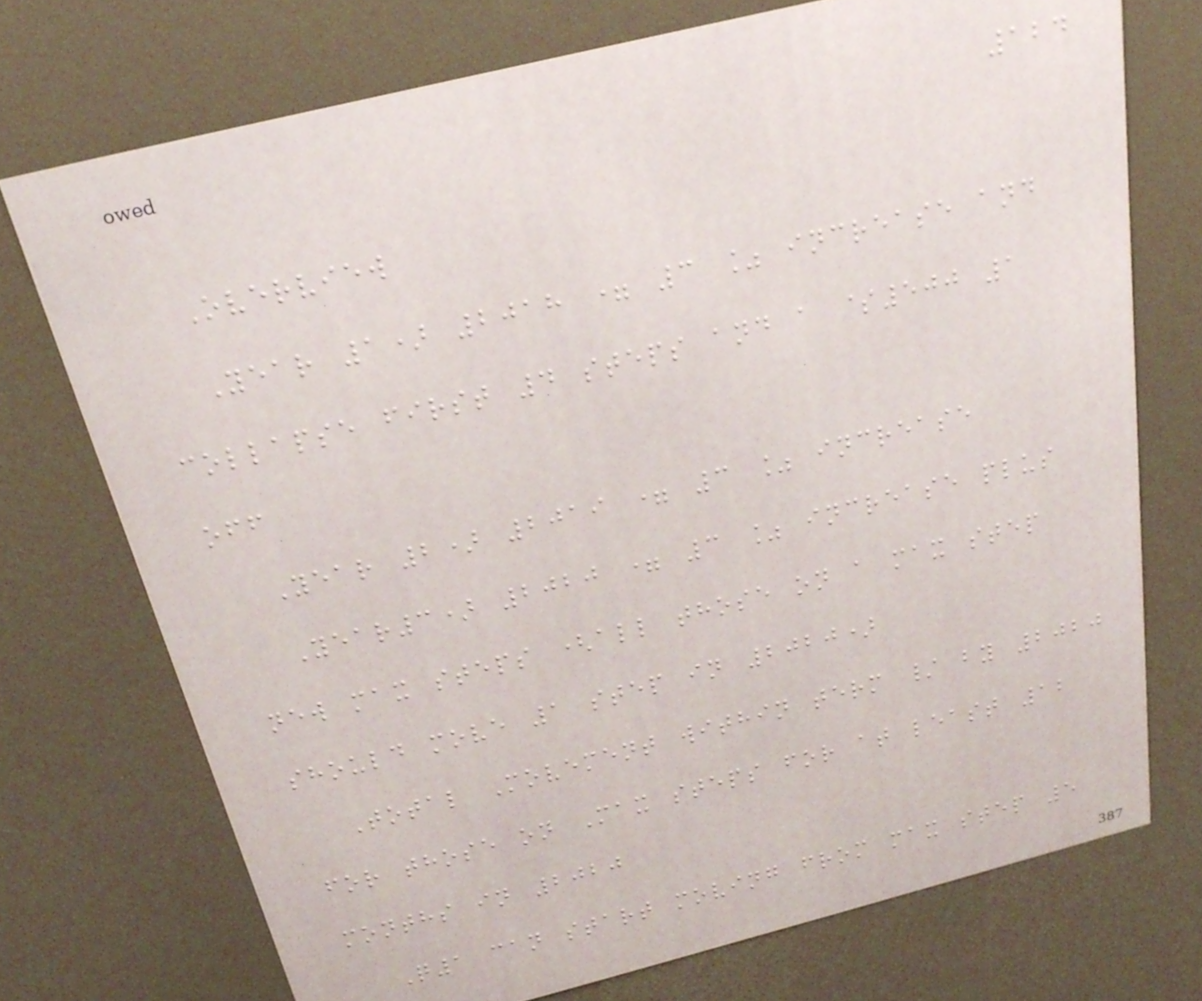124
Overview
Year 1) 2018 = 3 % increase and
collapse first 4 steps and a $500 1
off
Year 2) 2019 = 3 % increase
Year3) 2020 = 3 % increase plus
new max steps (all those on a max step
should move 1 step in 2020)
Total Movement within term / by 2020
for those on Max steps for at least 12
months in 2020
Q1 can start moving from max step 5
